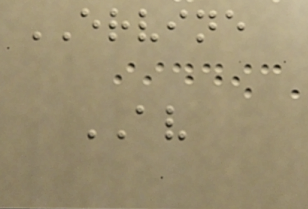ERVINE
AV
